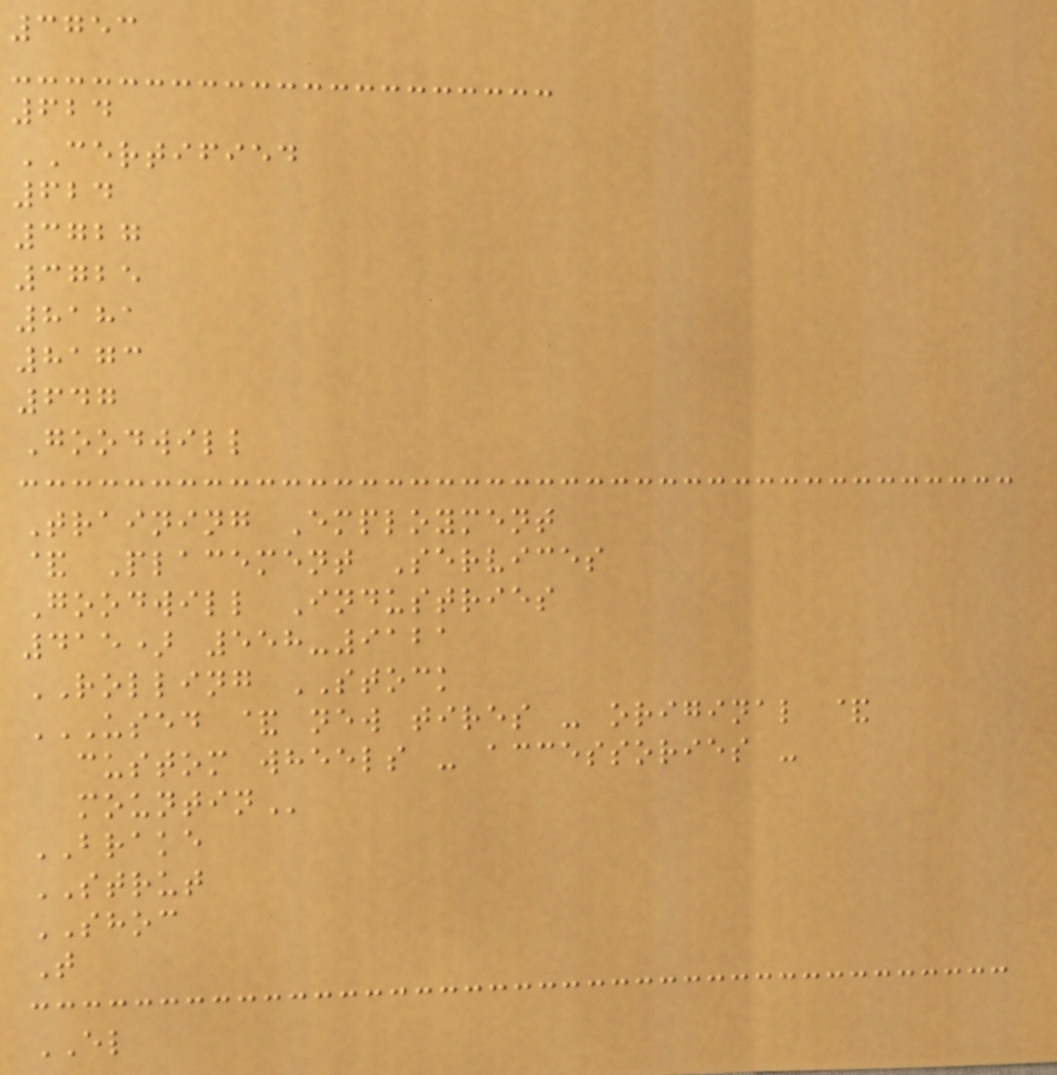3753
624
CERTIFIED
624
3727
3725
8181
8173
647
Goodwill
Training Employment
& Placement Services
Goodwill Industries
415) 558-9121
ROLLING STOCK
USED & NEW TIRES - ORIGINAL &
CUSTOM WHEELS - ACCESSORIES -
MOUNTIN
BRAKE
STRUT
SHOC
T
EL
